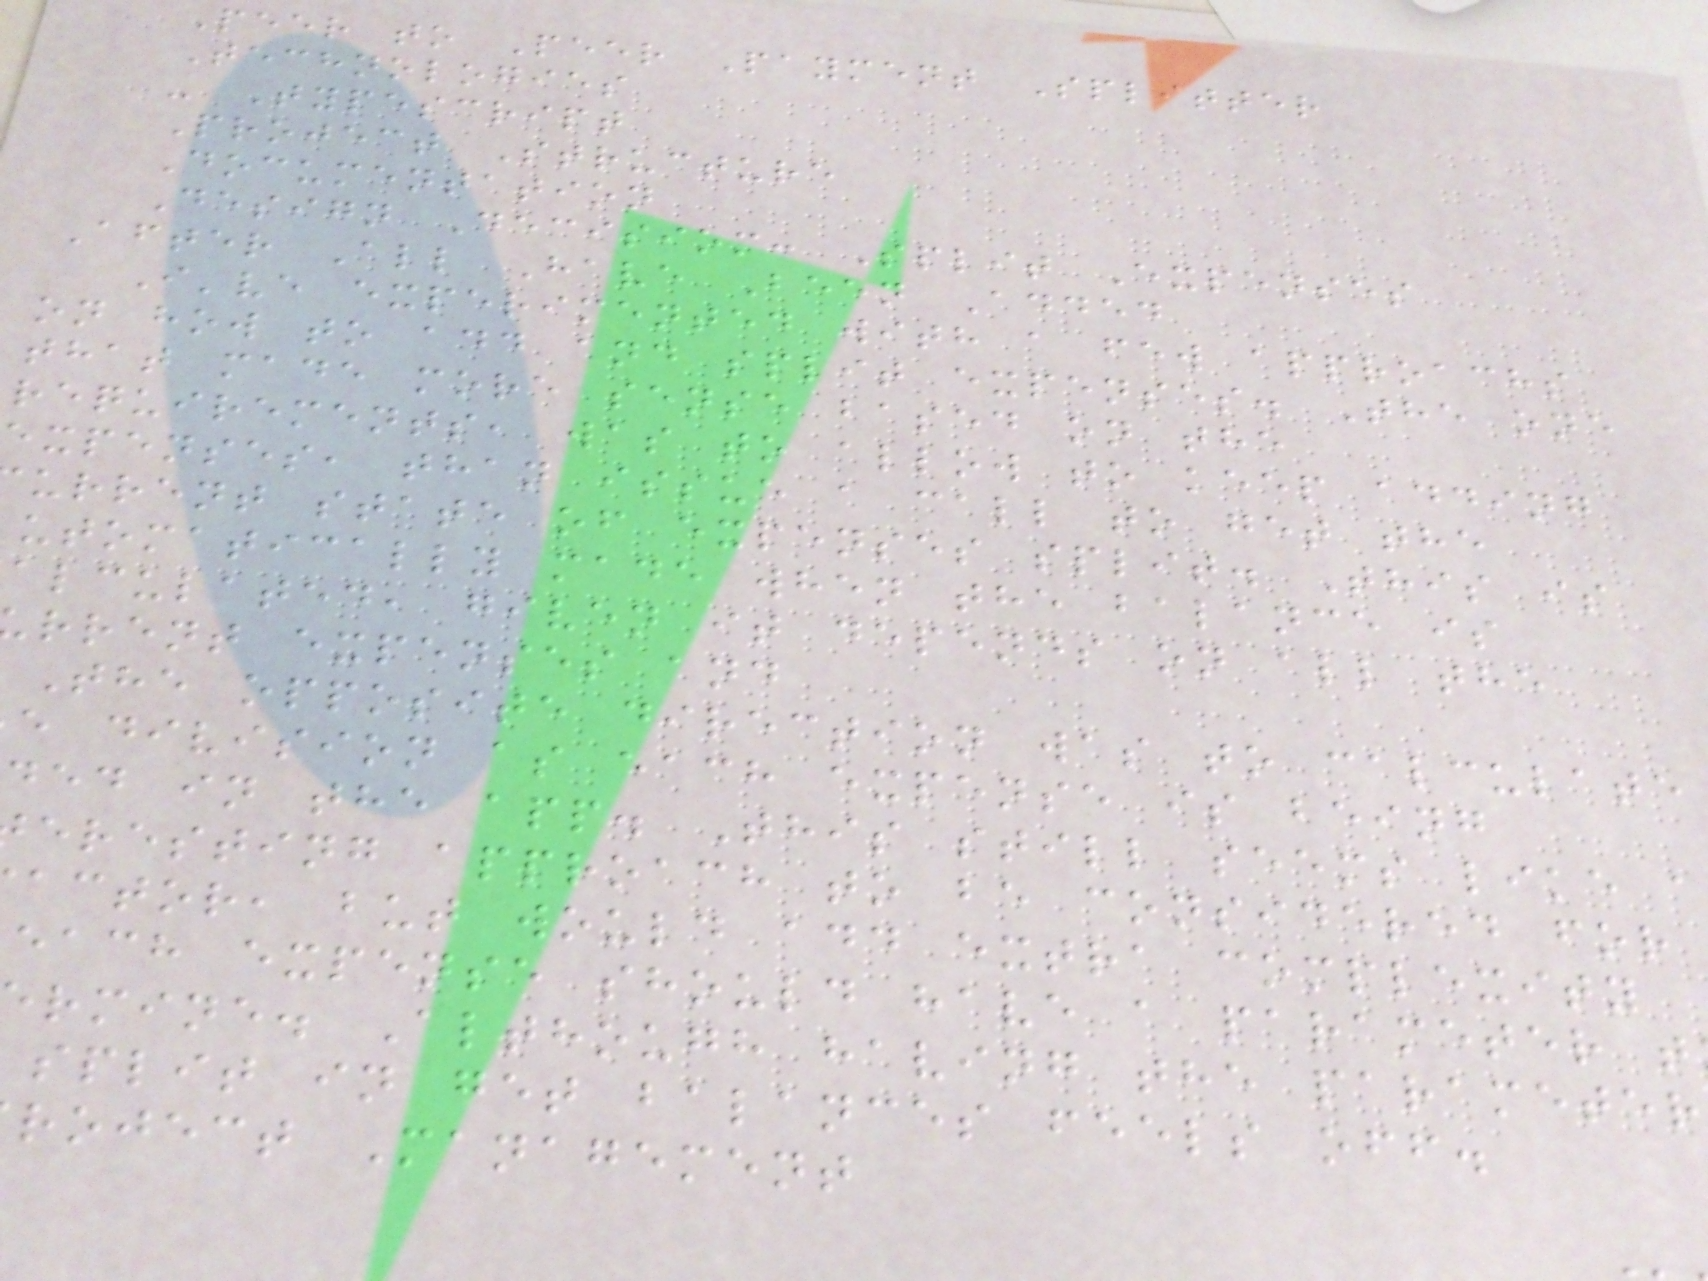Peer to Peer Payment Splitter
Technologies
- Typescript
Project Structure
Documentation
Design Decisiom: Split Expenses
After All Have Been Added
I've experimented with a few approachs
on how to add and split expenses. The one
that made more sense based on the
requirements, was to allow to keep adding
expenses, than issue a call to get the
urrent state of expenses split. This is
utomatically made when the balance is
alculated, given it depends on all the
rrent expenses and
The opposite direction was to calculate
e division as each expense is being
ded in the app. This still seems like a
eresting approach to be considered for
actor, but would add extra complexity
each expense should have a parameter t
rmine. Although having the parameter
split in get balances feels off.
roject Management
